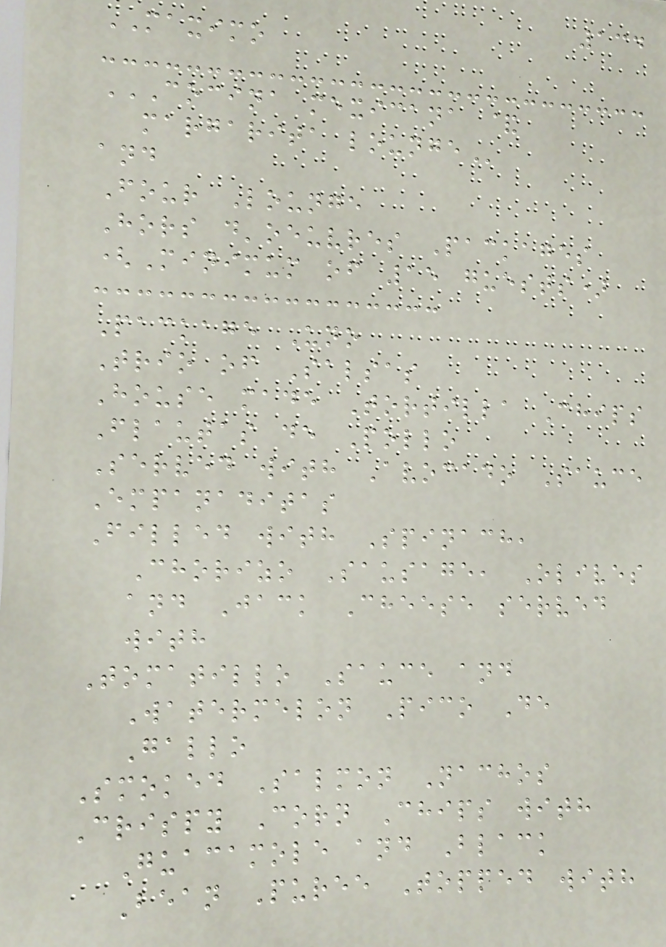134
MAXIMO
COCINA MEXICANA &
MARGARITA LOUNGE
and
Four Lounge
Hors d'oeuvres Packages
(Minimum of 15 guests)
Package Uno
Trio of Salsas
House made Tortilla Chips
Flautas de Pollo
Served with Avocado Sauce
Empanaditas
Filled with Spinach,
Chorizo Sausage, Olives
and Jack Cheese served
with
Tomatillo Sauce and
Watermelon Pico De
Gallo
Smoked Salmon Nachos
Crispy Corn Chips with
Guacamole and Black
Bean Puree Topped with
